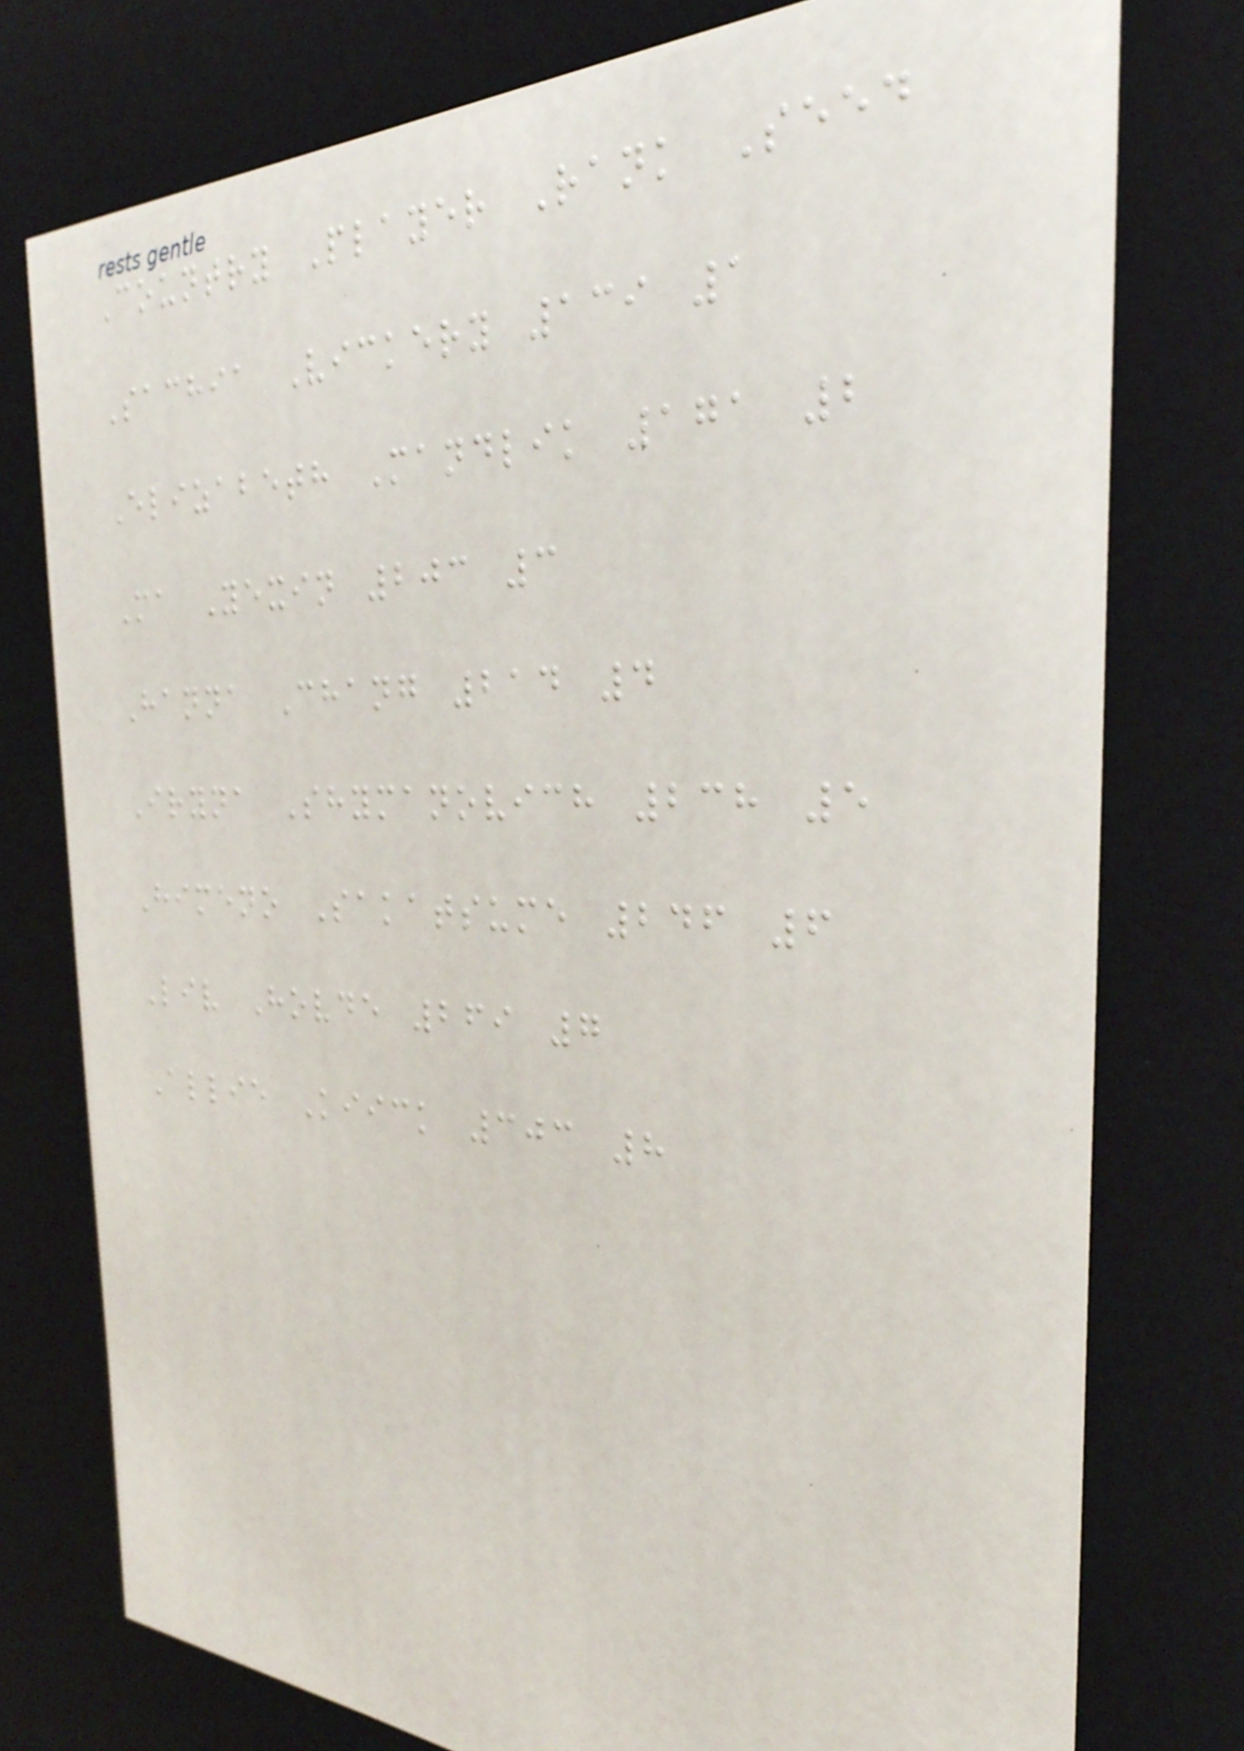Country Player Rank Seed
Sachia Vickery 139 1
Elizabeth Mandlik 171 2
Ma Yexin 203 3
Hanna Chang 214 4
Iryna Shymanovich 238 5
Himeno Sakatsume 246 6
Liv Hovde 269 7
Allie Kiick 303 8
